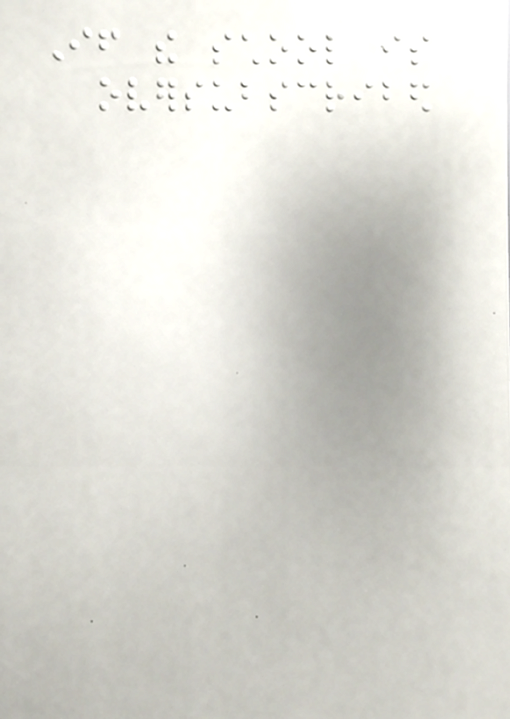If the school is
oversubscribed
